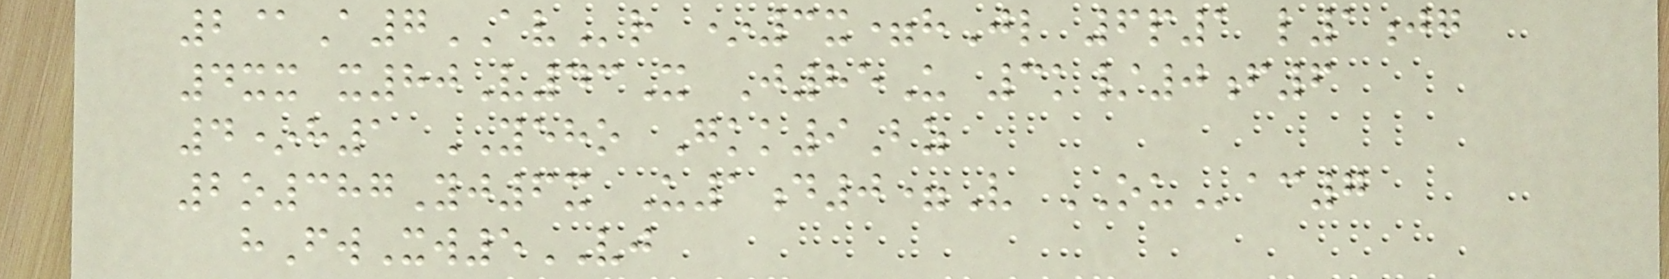2@A7AVr *3x=hJl 6p1 l1jg
4xx x80V43X J85U 3k/0f6
4*h1 YEHO Gkk9Bz
2o387Yj6x U1d0=V OUac7
hFwXw5VJ
